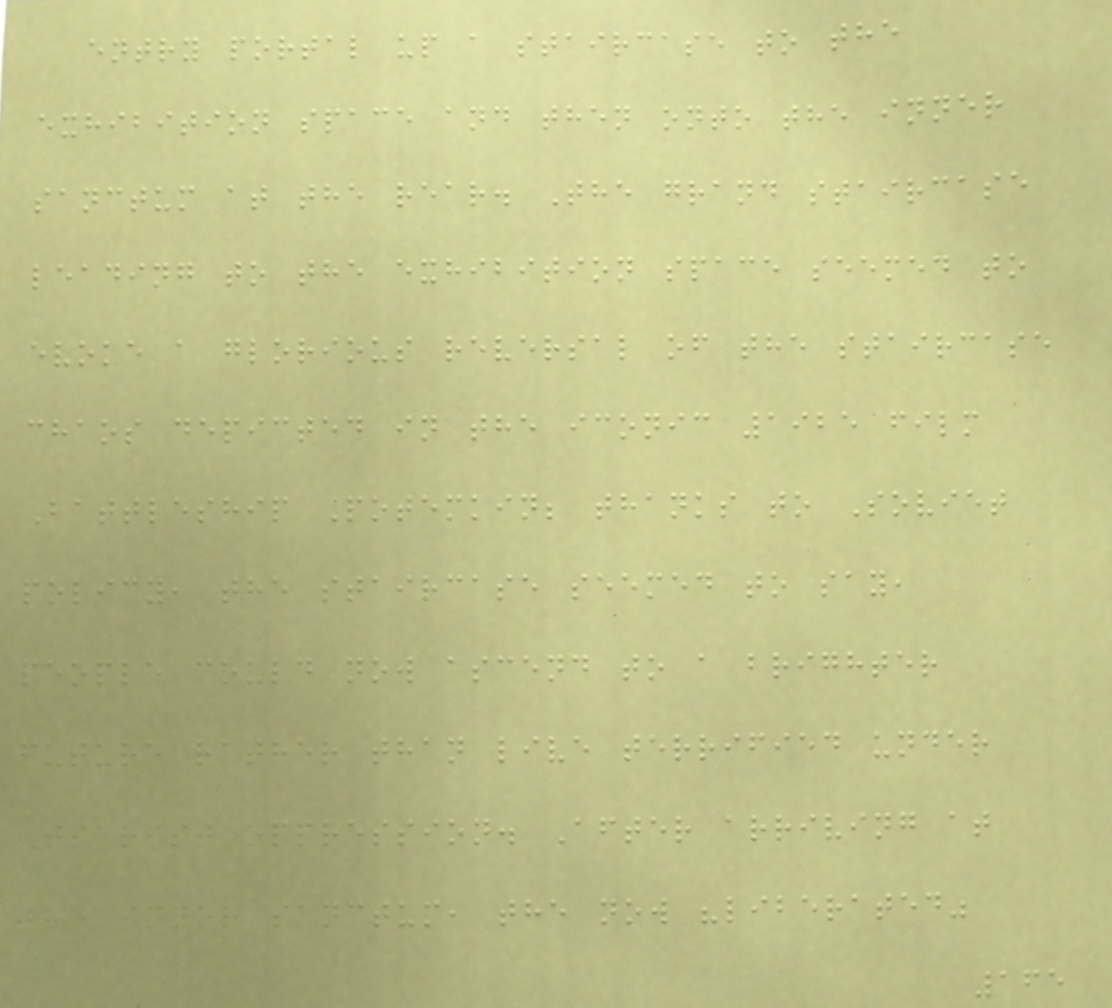entry portal up a staircase to the
exhibition space and then onto the inner
sanctum at the rear. The grand staircase
leading to the exhibition space seemed to
evoke a glorious reversal of the staircase
chaos depicted in the iconic 1925 film
Battleship Potemkin; thanks to Soviet
policy, the staircase seemed to say,
people could now ascend to a brighter
future rather than live terrified under
Tsarist oppression. After arriving at
the inner sanctum, the now "liberated"
165
